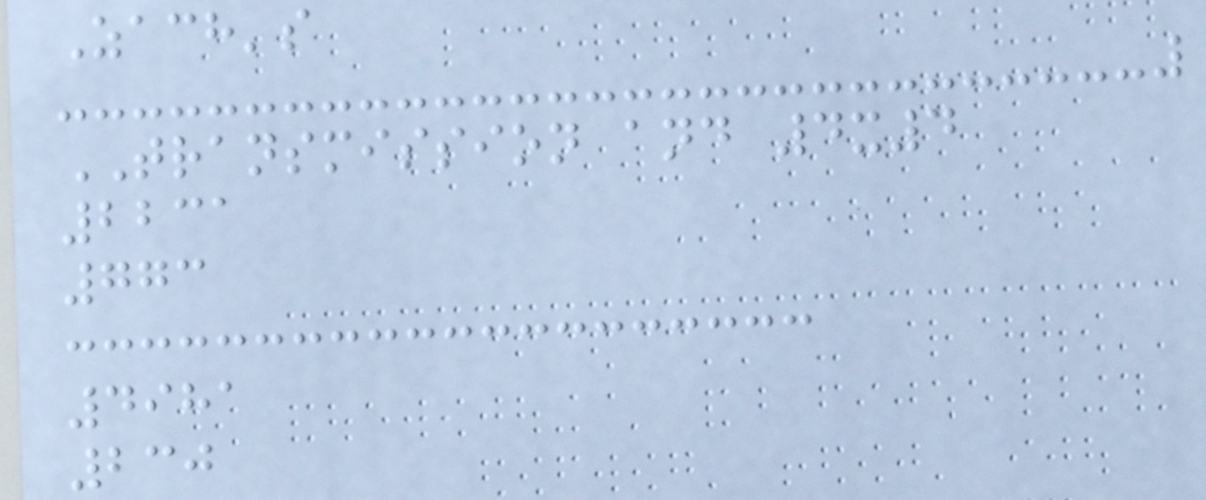Zach's
TRANSMISSION and 4x4
2231
773
4981
230
